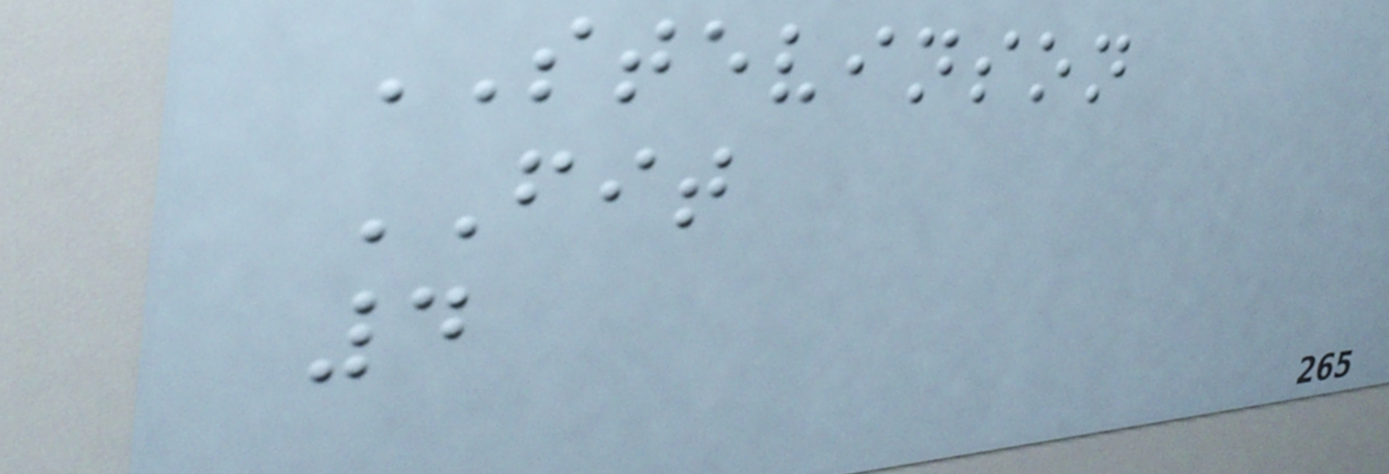STEVINSON
FIT
4
